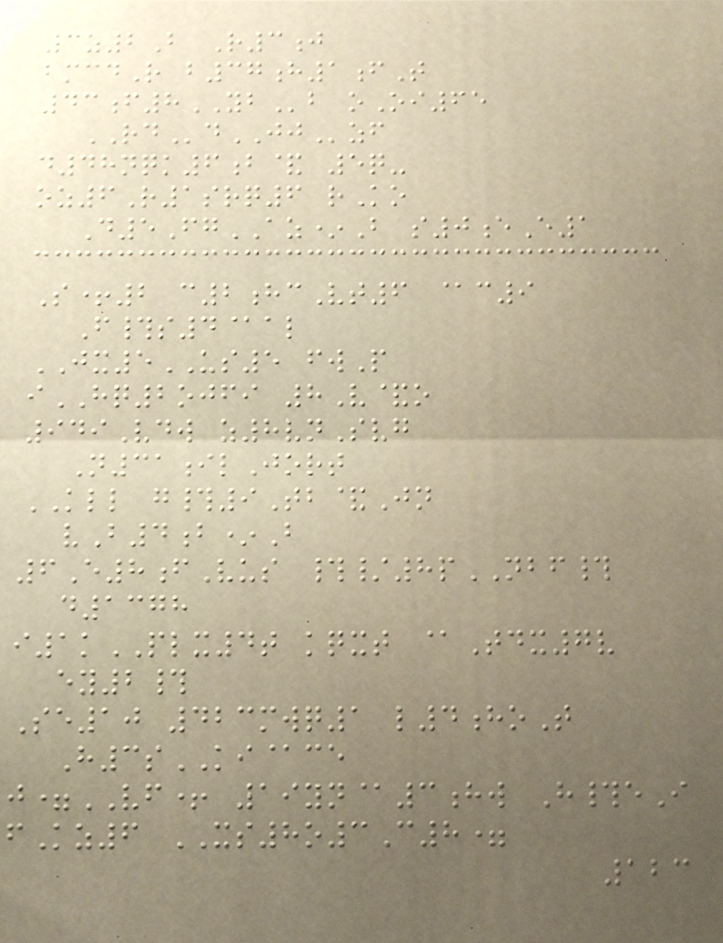3z2B R3j
bmcdR b37h1fT
43f8YBb oOi65
RDdJJzf
d48nqk6b& 5q-
oz6R1srq6 rKo
D5FgAZ*B s0eE1
S+2 c2hcVt6 @c9
F#s4@al
JX5US5 fwP
iHQ2ojfi 8V&o
949Vdw z8vnSvg
N31ilJort
KLL g#9Tb&Jn
vB4b*B
6E8fVus #/8pNBF#
d1378
i1kPLX4t kqxt @Tdx7v
ey2#
Se10 423mwq1 l4hoT
H3sKI@ce
j=VF+ 19yn@3hw H#eI
fKz6 XS8o3C8=
123
